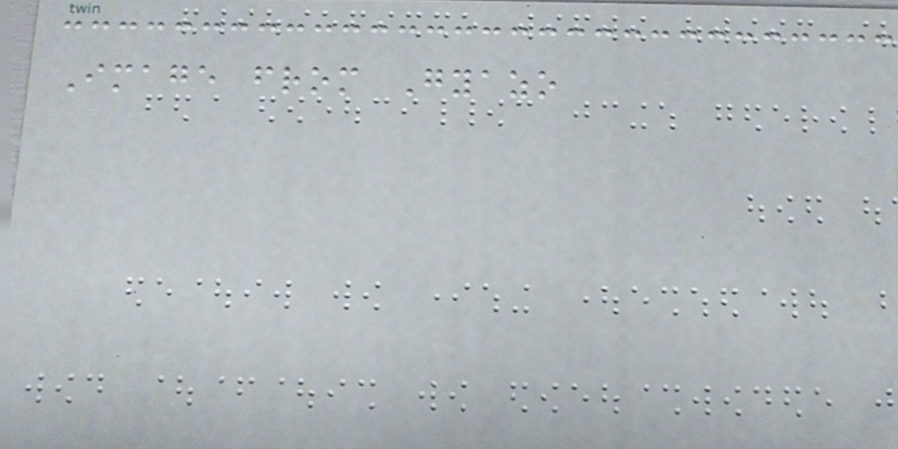Image from Gyazo
